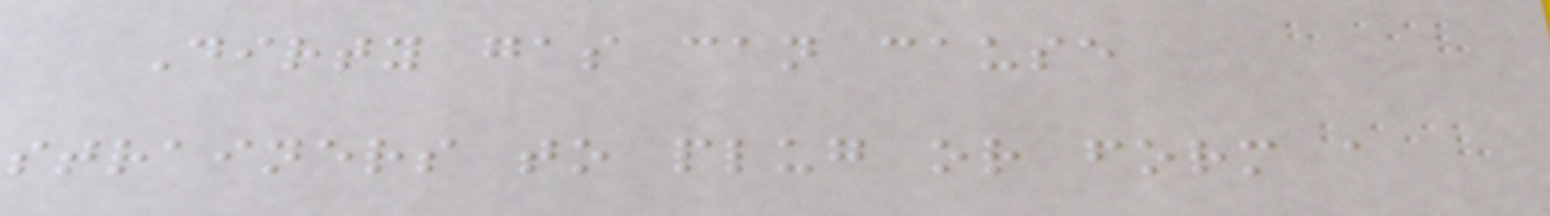Dirty gas can cause
strainers to plug or form a
